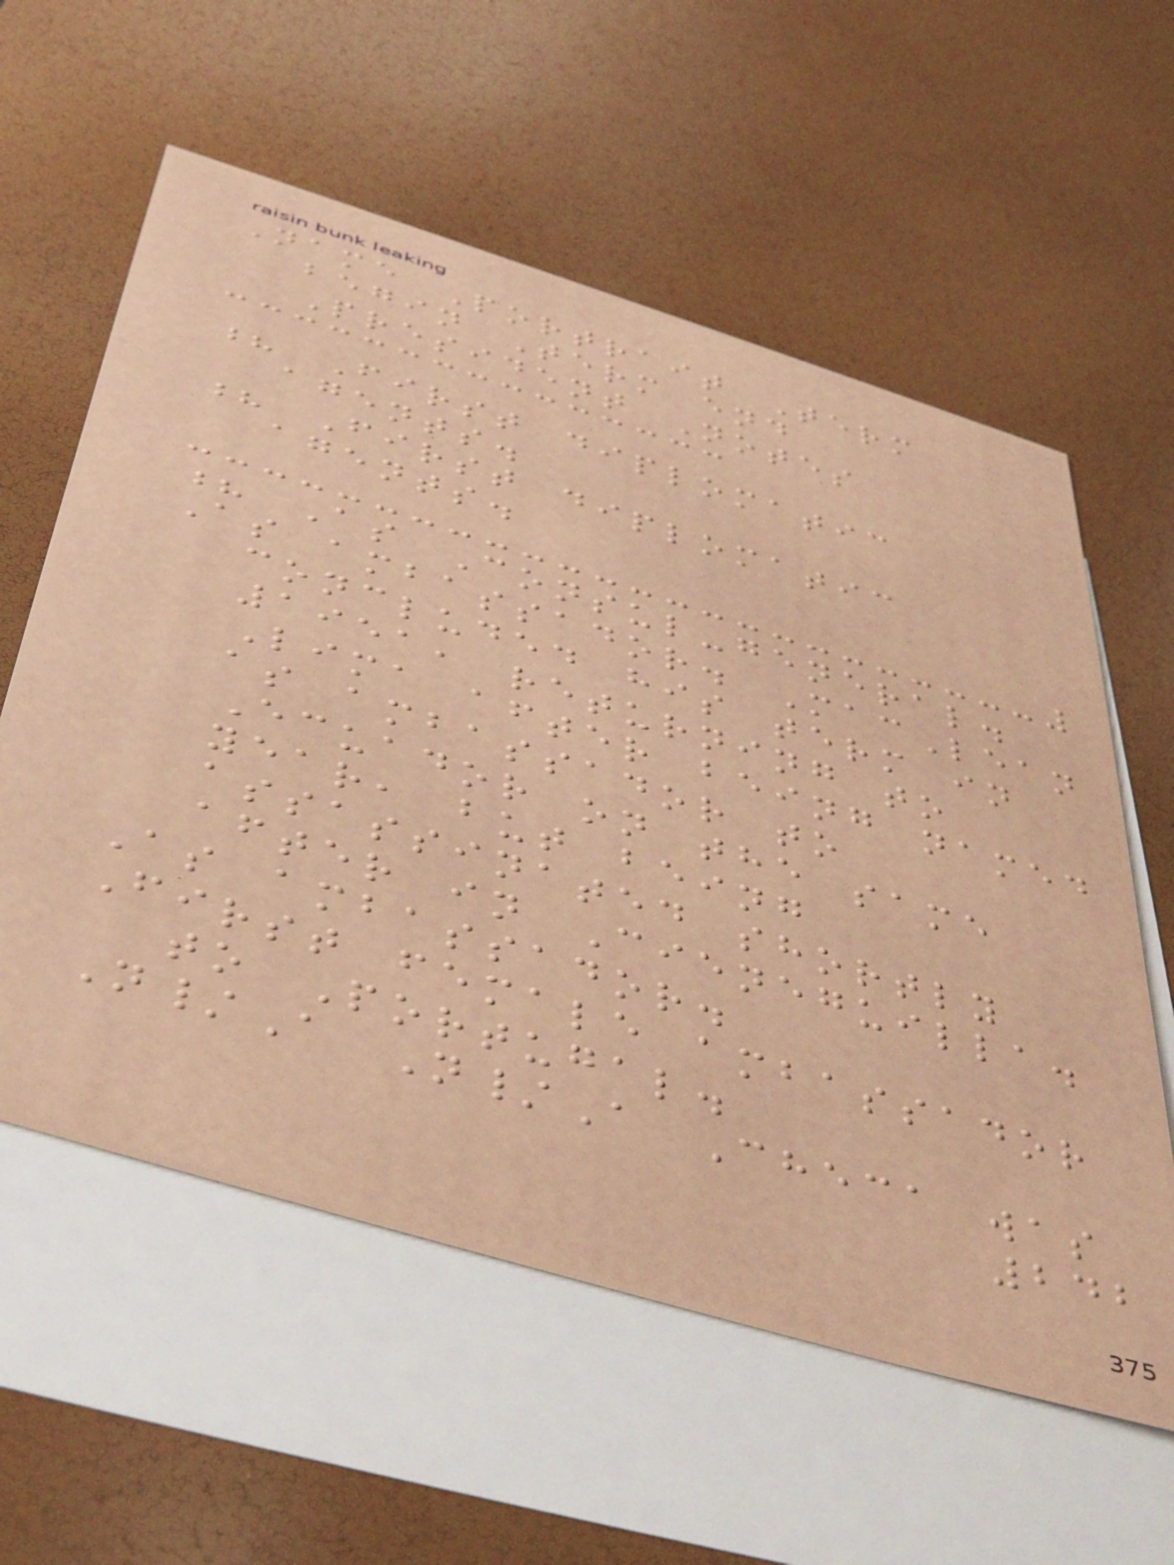Name Portrait Term
begin Term end
President Notes
? First diplomatic
agents.
? First diplomatic
agents.
? As Consul-general.
As ambassador. MacLean
concluded his term in
1951, returning to
Lima after being named
as ambassador to
Ecuador on the same
year, but being
assassinated shortly
after in Cieneguilla.
As ambassador.
First female ambassador
to Portugal.
N/A N/A Checa was
242
